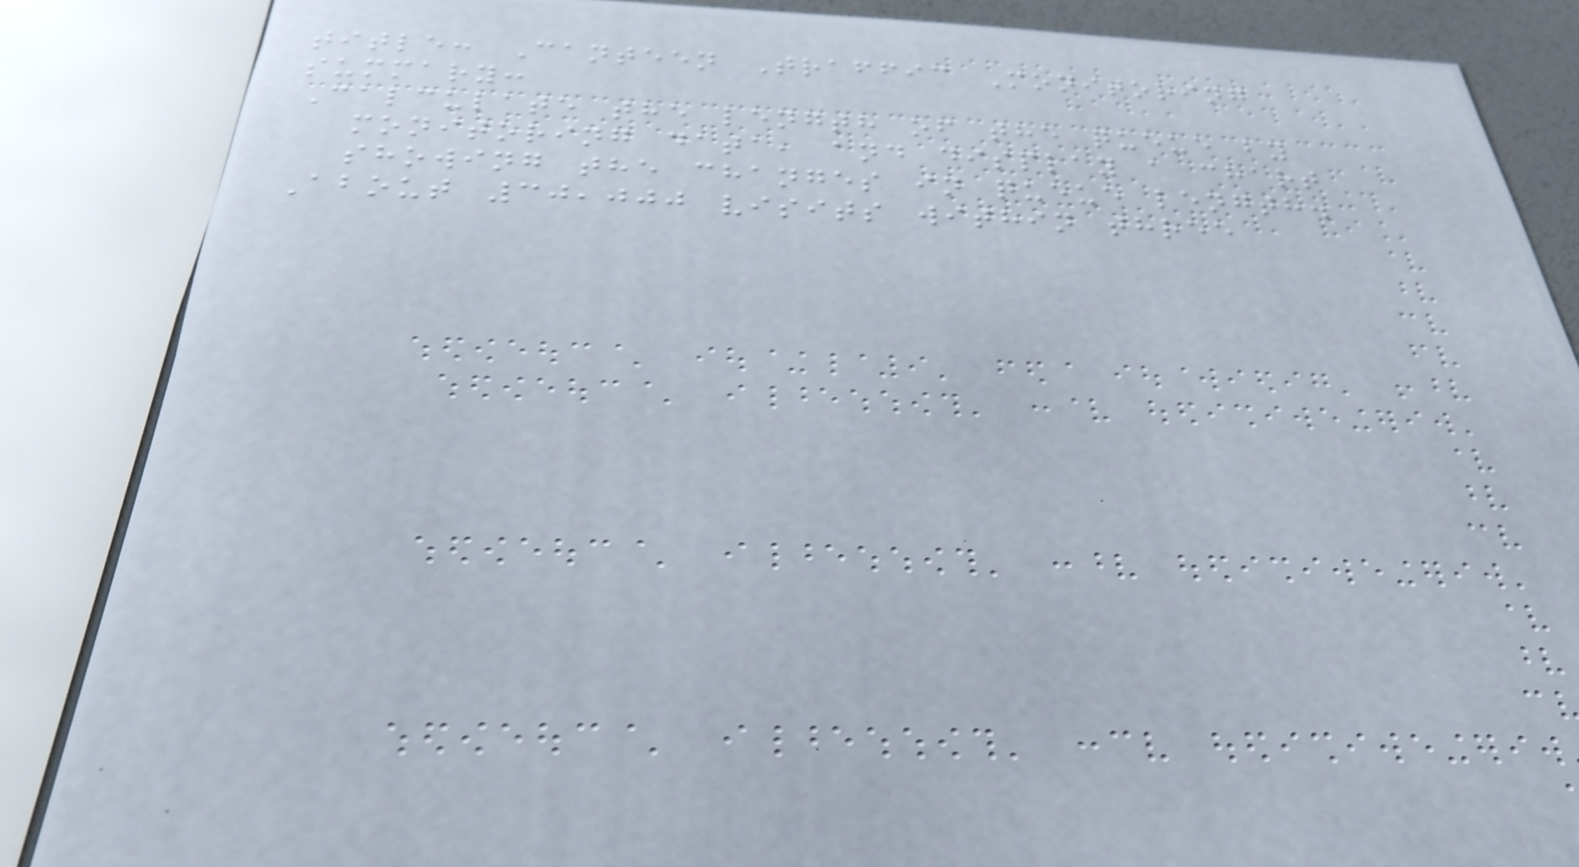title: Canteen Traffic Monitoring
summary:
Calculate the length of the queue by
monitoring data, and display a chart
showing the changes in queue length.
About 30,000 visits within three
